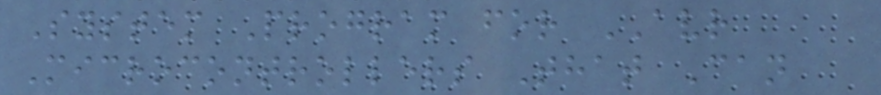System Program for AVR
Microcontrollers That Can
